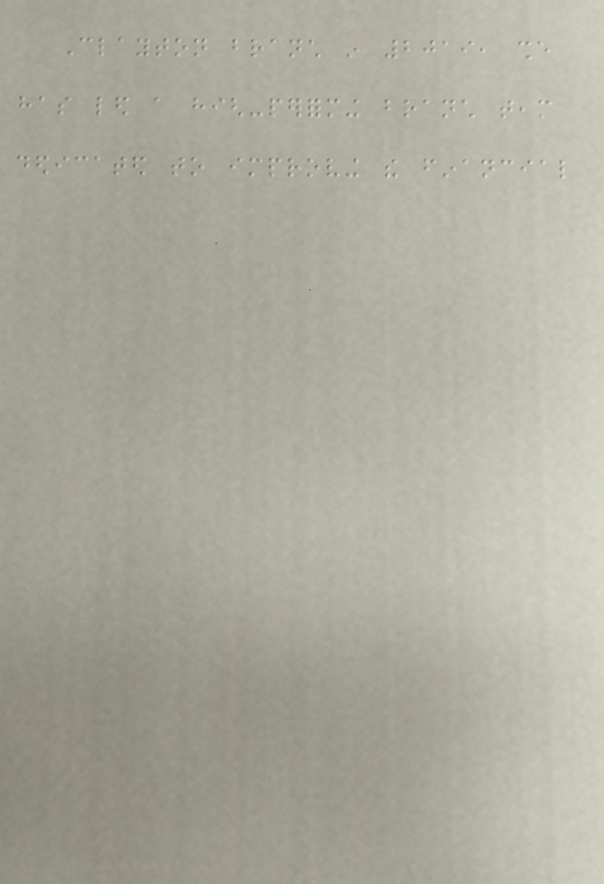Clayton branch in 2019, she
has led a high-performing branch team
dedicated to improving the financial
